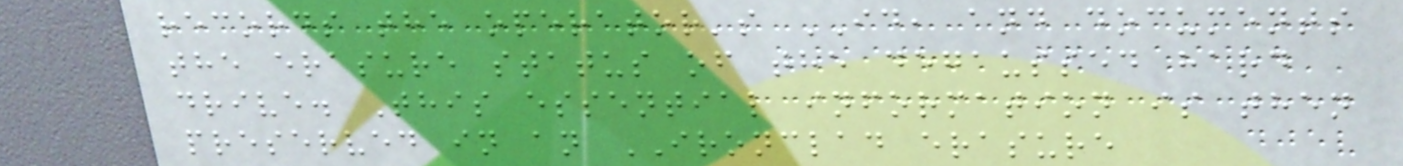records the operator's ID, and documents
the erasure status of the degaussed hard
drive. This essential information is then
preserved in an IRONCLAD erasure
